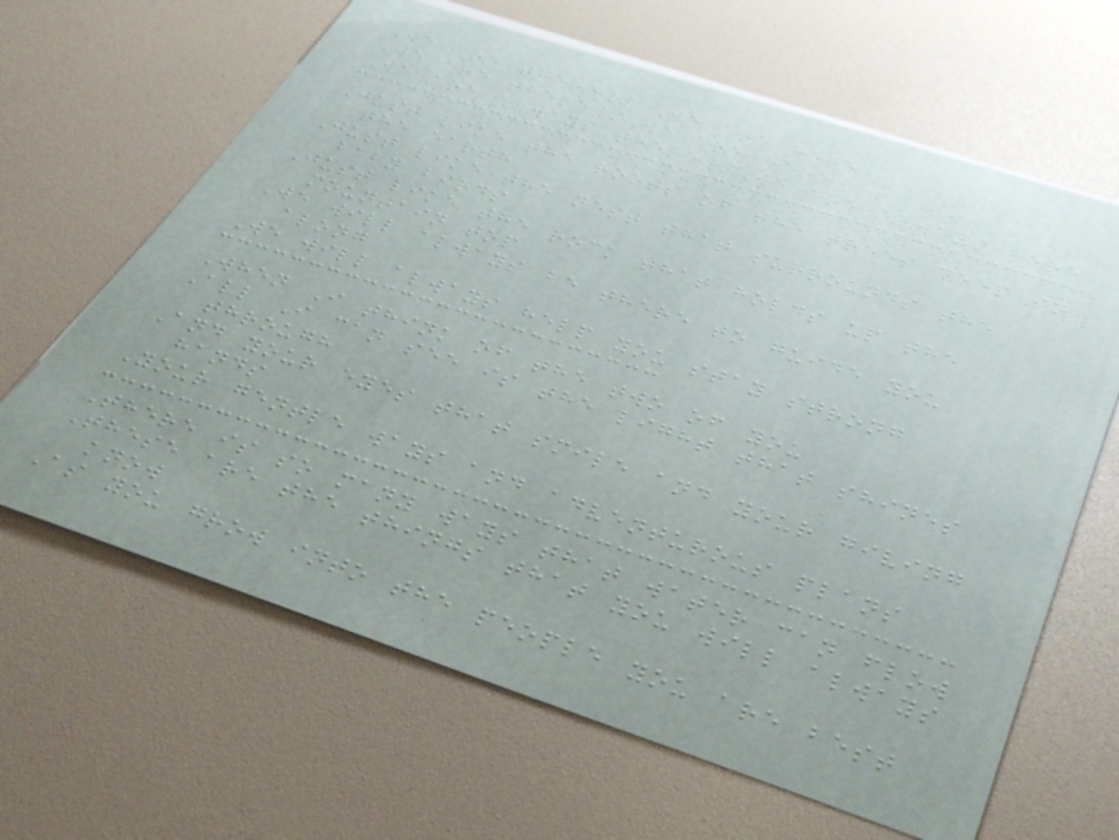We are there/ We are here
We are there/We are here
We are always there/We are always here
Just like the roots of the trees deep in
the earth
Just like the nest that surrounds the
baby birds
Just like the rock that holds up the
mountain top
We will always be there to guide you
along
We will always help you stay strong
When I think of the two of you
All I can see is the light that shines
through
And your eyes that smile and your giving
hands
Your gentle ways and adventurous plans
There is so many ways that water can flow
These are the things that you will always
know
As you grow into the people you are best
